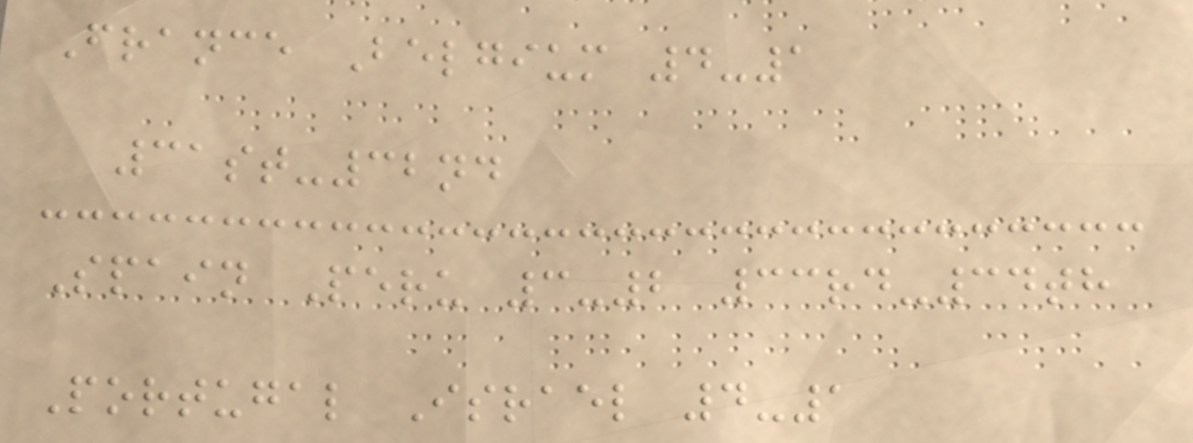France Belgium 4-1
31st-32nd
Spain Peru 3-2 33rd-34th
Portugal Israel 4-1
